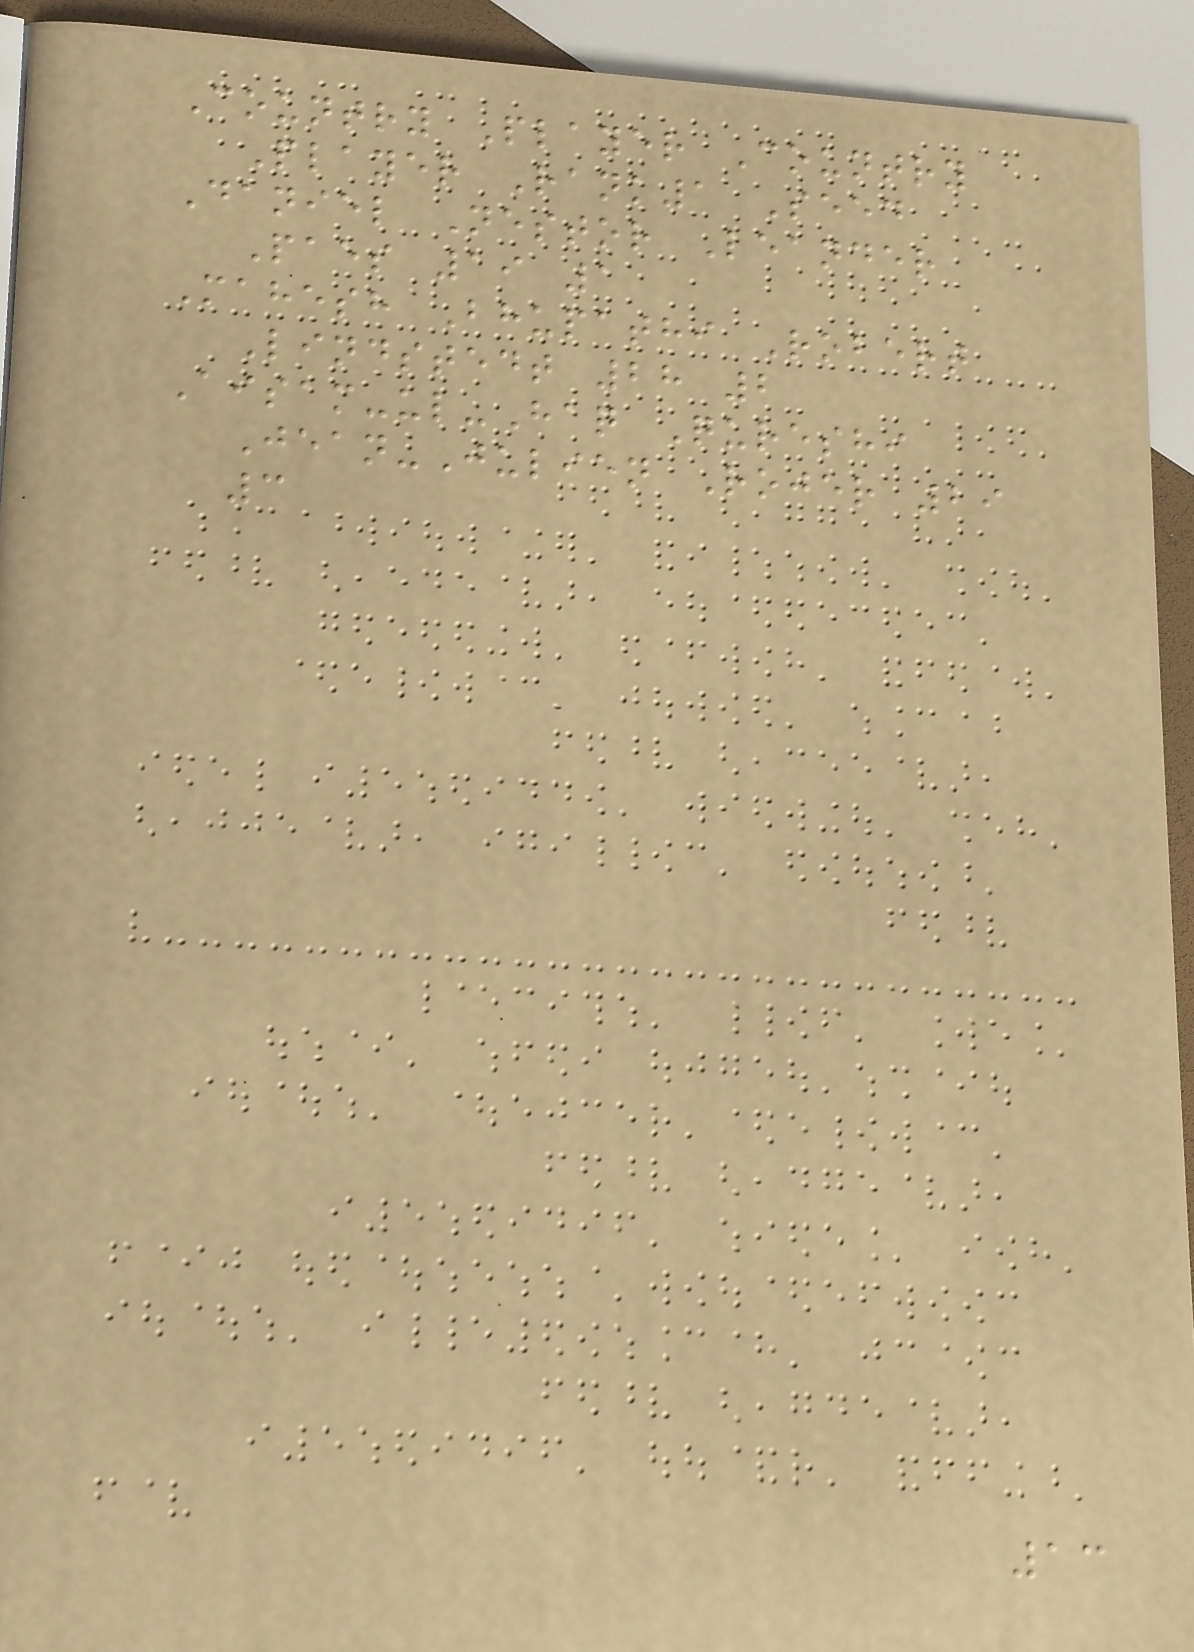Country Player Country
Player Rank1 Seed
Daniel Nestor Leander
Paes 19 1
Mahesh Bhupathi Robert
Lindstedt 28 2
Aisam-ul-Haq Qureshi
Jean-Julien Rojer 29
3
13
